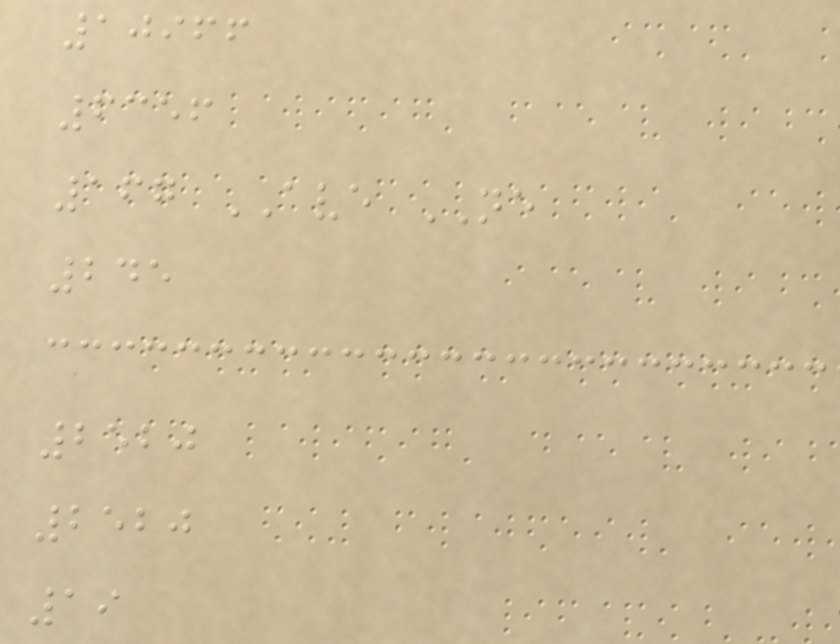10966
6356
167 AVE NE
245
2520
2520
19
